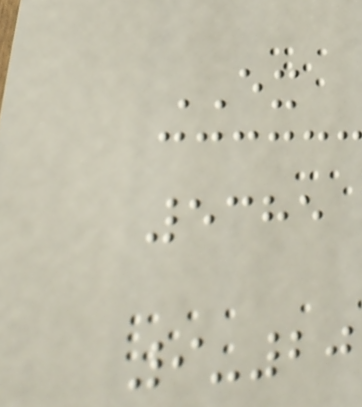EX
5385
9-20
